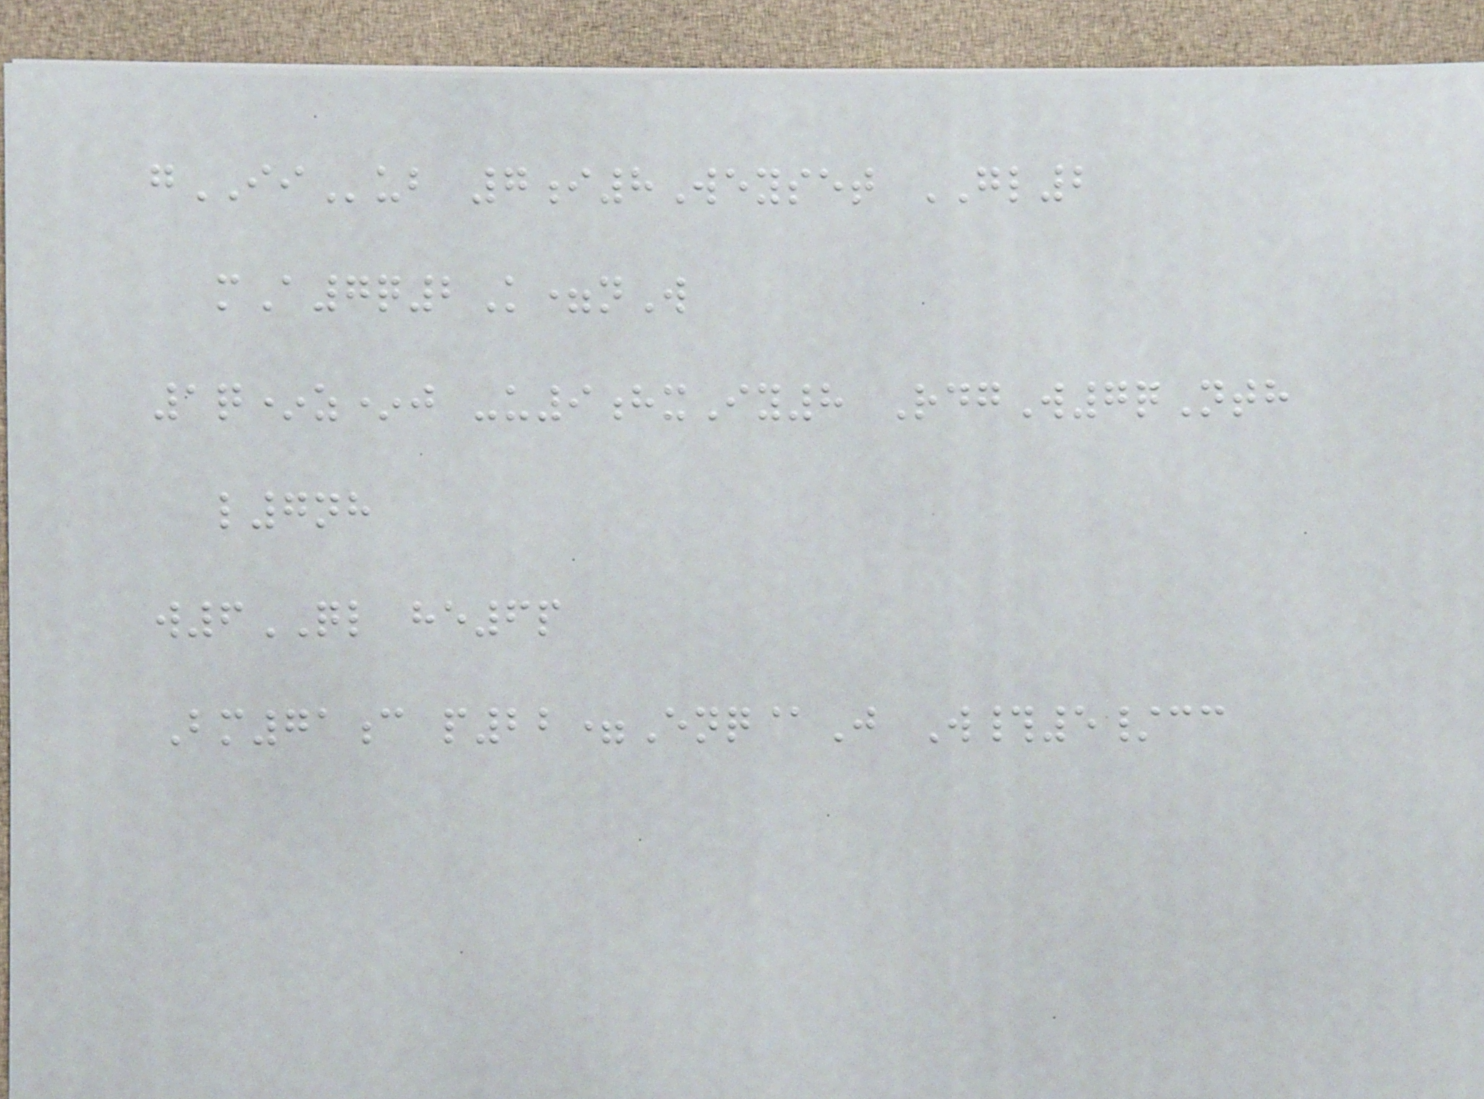gIIub 7i8Weyset GL2
mA7q2K=nW
1q*z*j -u9hxIy8 RdgW7qNth
l7nh
w6QL he6p
Bm71c p22=Enq@J W#5/cc
